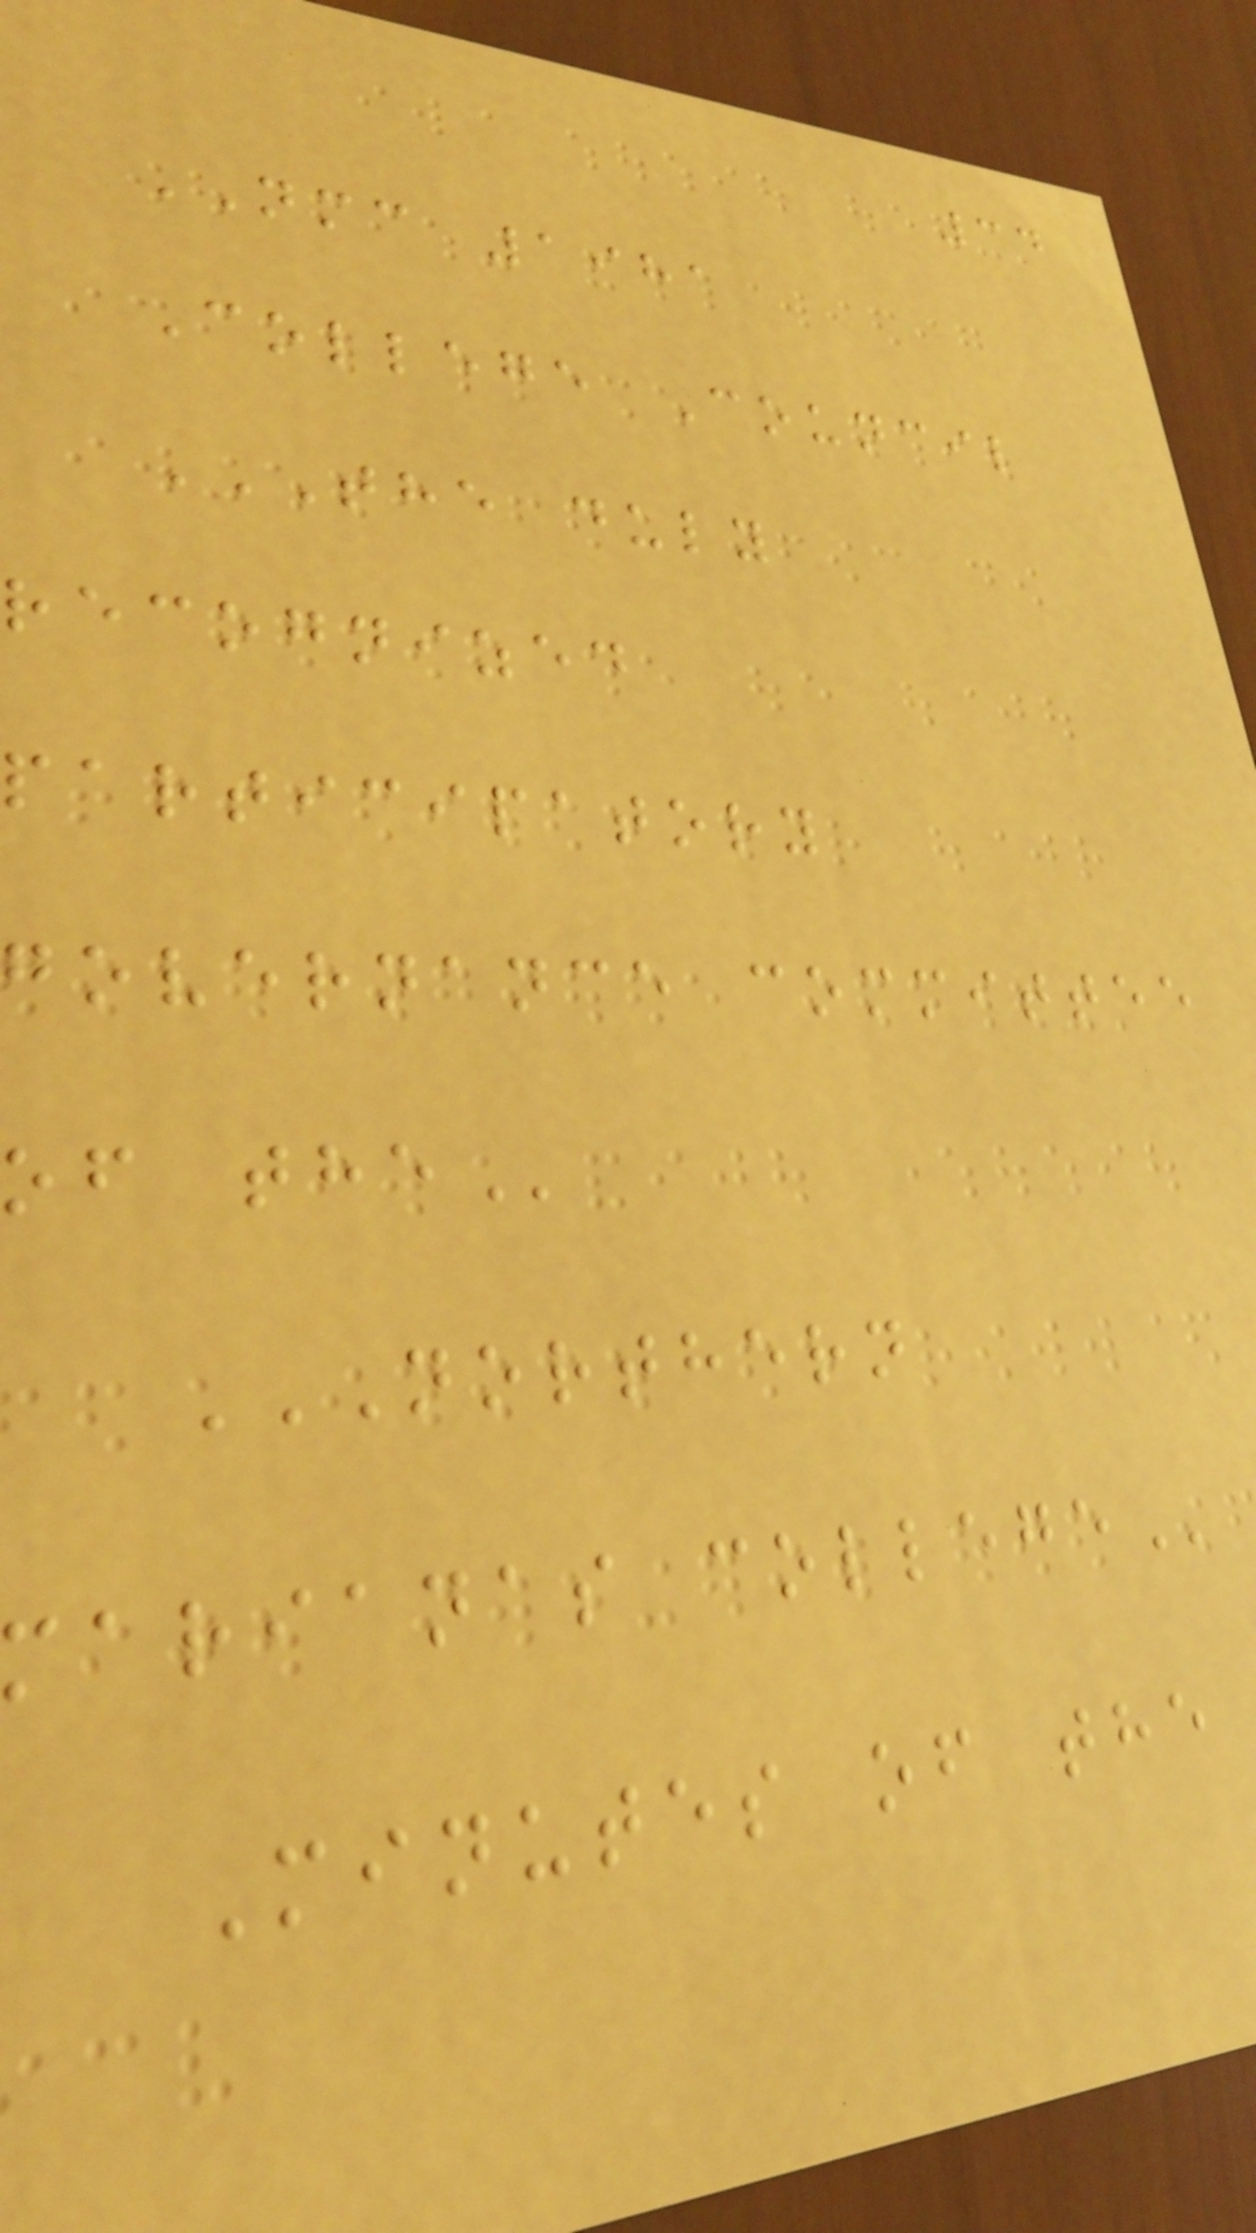34
NMC 1981
College Council
THE DULY
recognized
participatory
governance committee
NORTHERN
marianas
Minutes of the
